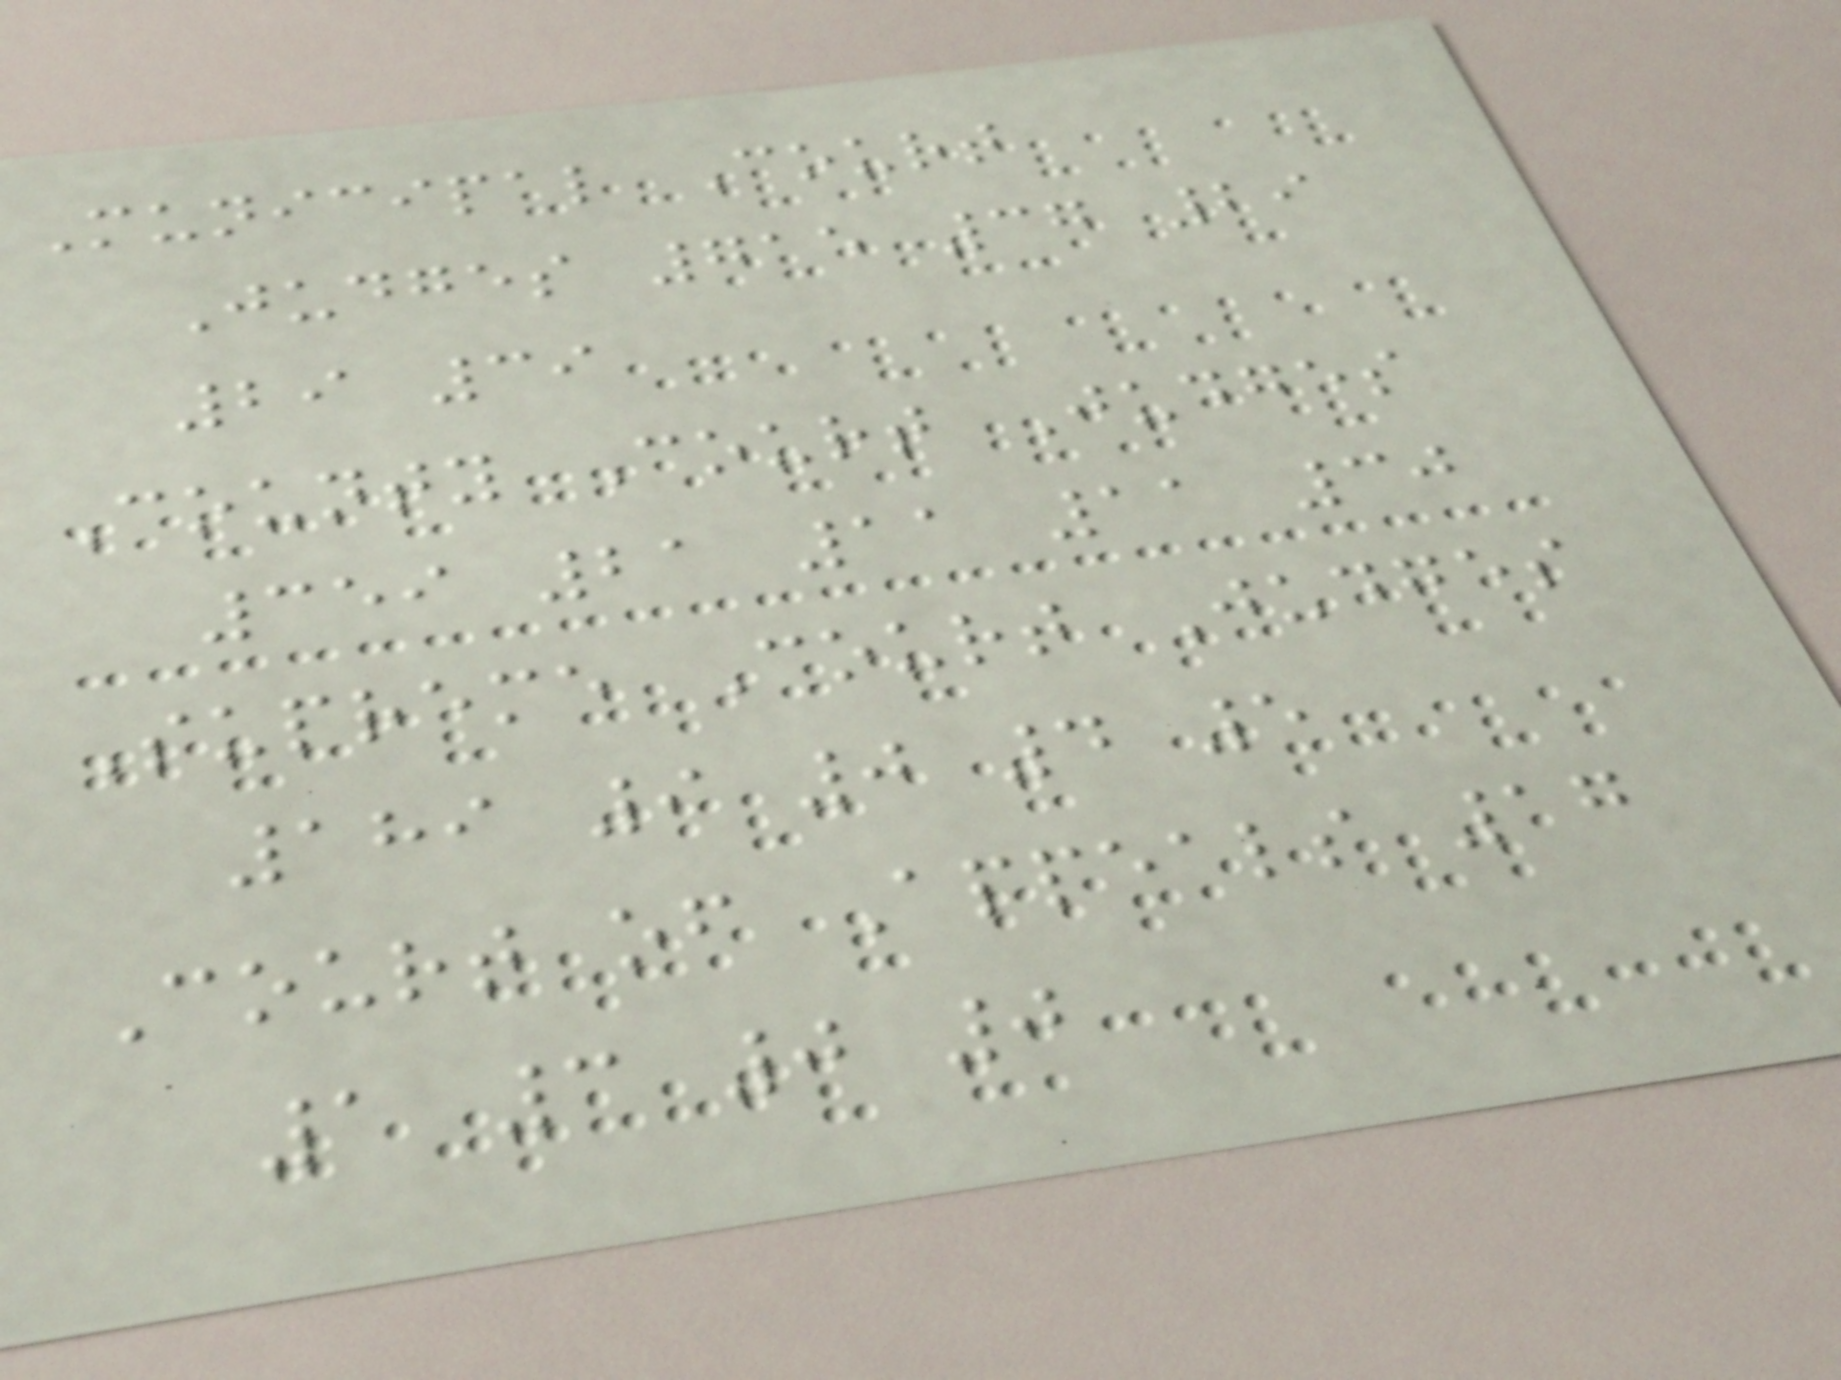Municipal Court
Judges 715 37 29
29 39
County Court Judges
359 21 11 11 30
Supreme Court Judges
189 9 0 4 5
Court of Appeals 17
1 3 0 0
